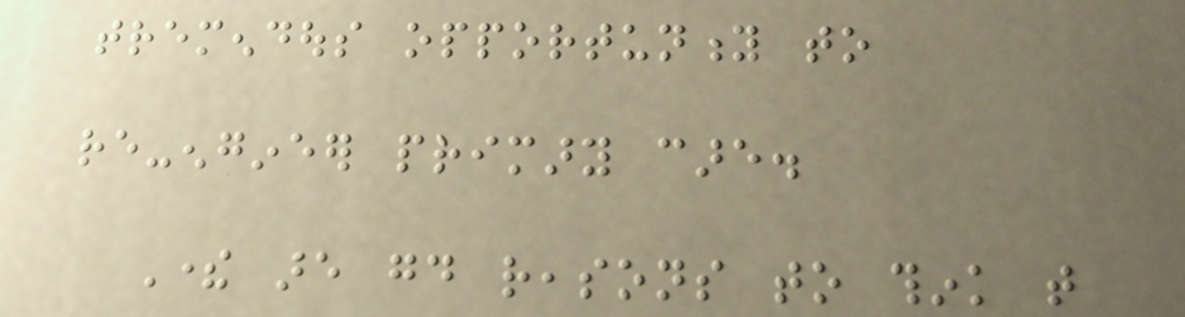tremendous opportunity to
re-engineer primary care.
There are good reasons to think that
